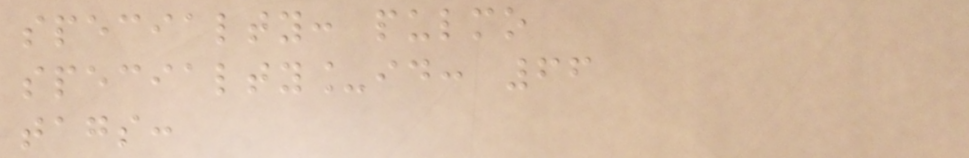specialty: pulmo
specialty_id: 66
tags:
